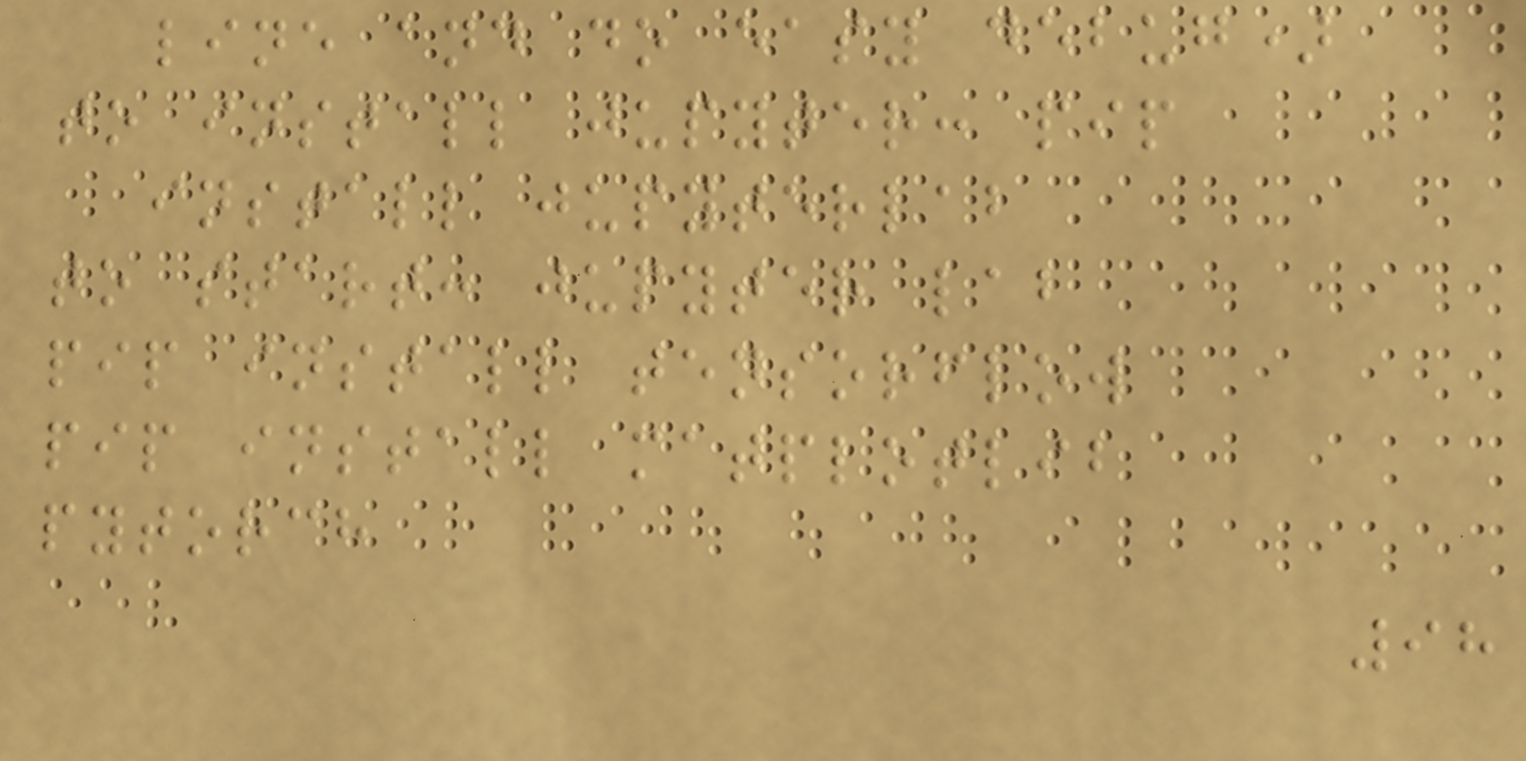line and do easy debug)
to install jupyter: pip
install jupyterlab
to start: jupyter lab
pip install tensorflow
pip install matplotlib
pytorch
98
